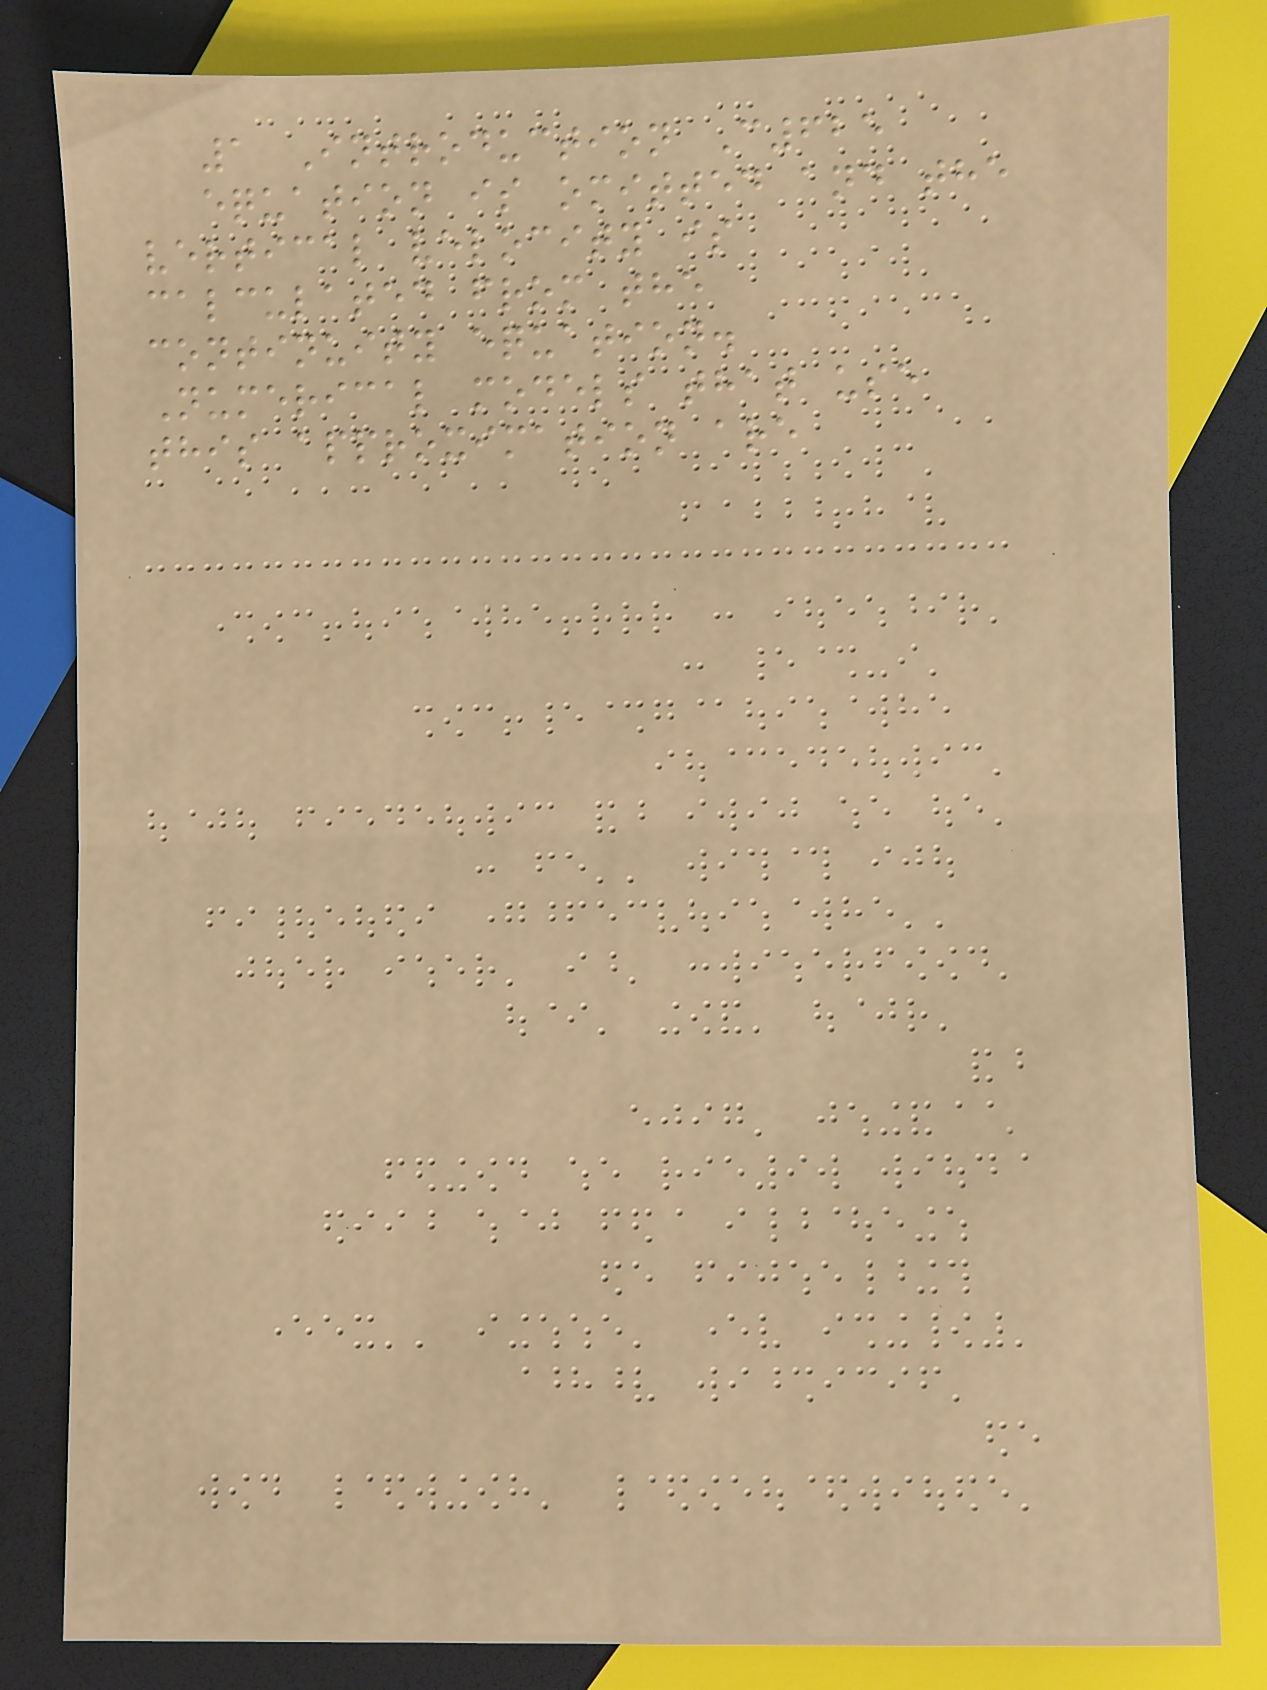1 Introduction C625
equation is omitted and the
vertical velocity is
calculated from the
continuity equation.
Numerical models that use
this approximation are
